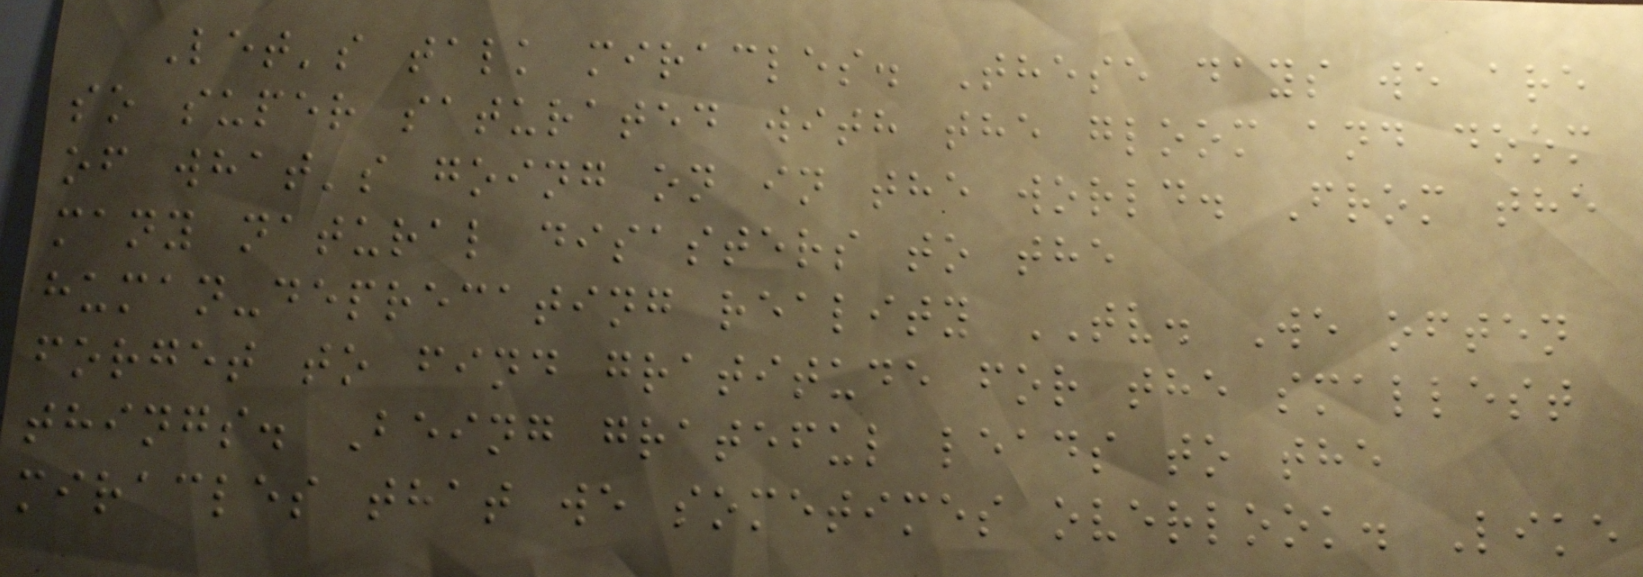Let's talk miracles. These days we are
so super saturated with the gloom and doom
of what's going on in the world. From the
many natural disasters to the
human-deprecating reality TV. We often
forget to find gratitude for the smallest
things. Being grateful leads to the
miracles that we sometimes overlook. Like
